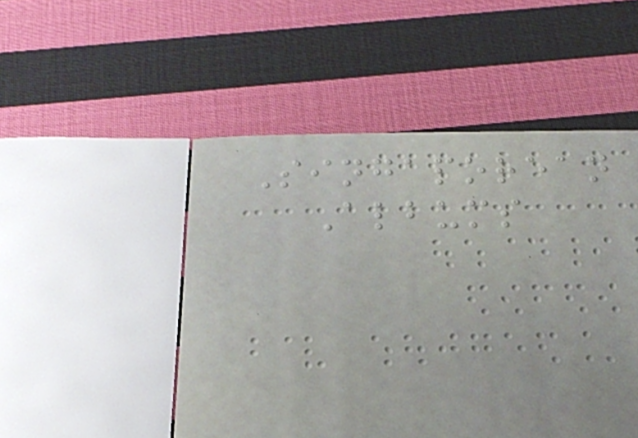Singaporean
Albums
